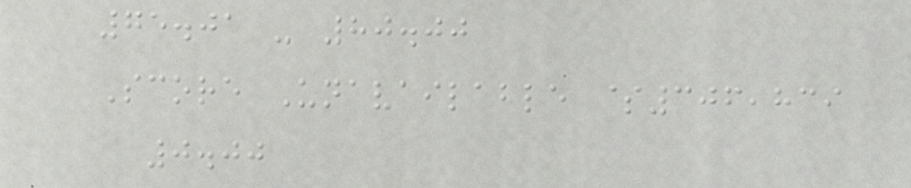75.01 - 80.00
Score Unavailable $306,839
0.00
